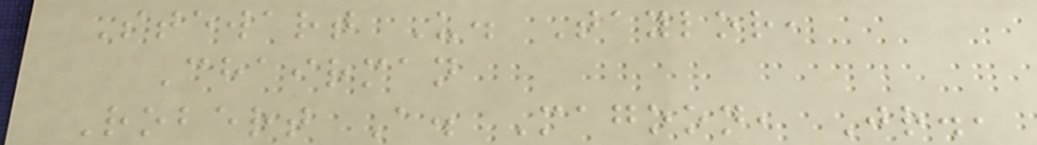Stewart U. Taylor,
Chairman
Robert A. Magoon, Jr.,
